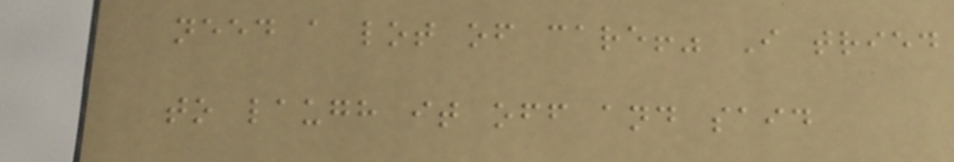need a lot of care!" I tried
to laugh it off and said
